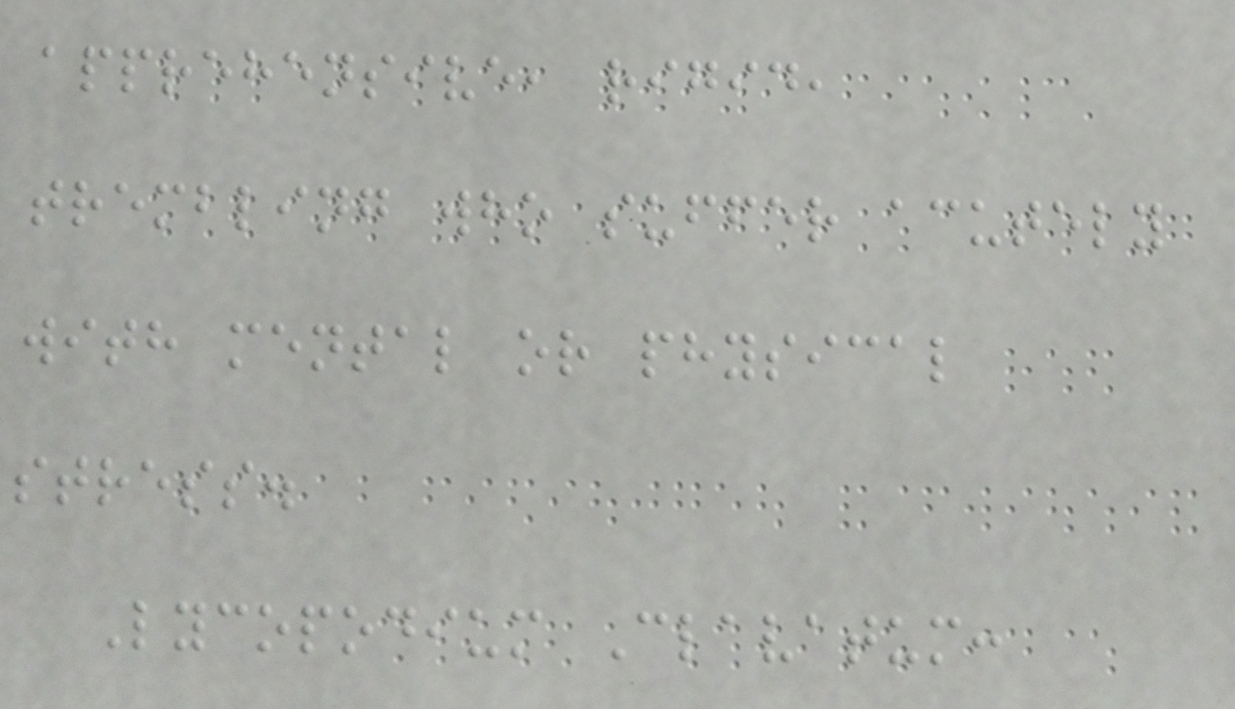apprehensive, rigid,
trembling who suffer acutely
with mental or physical
stress.
Lycopodium Clavatum:
